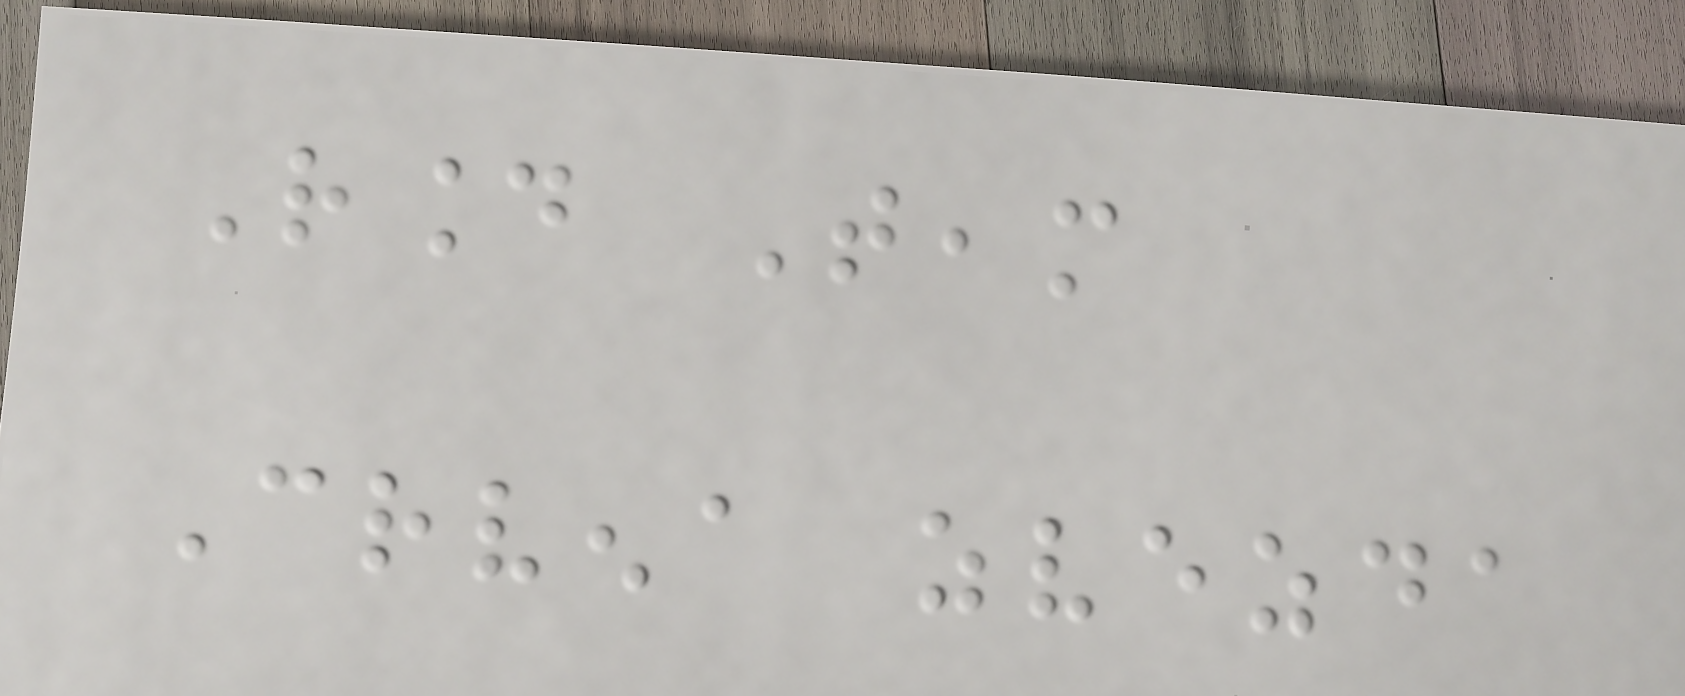Round Team
Crvena zvezda
